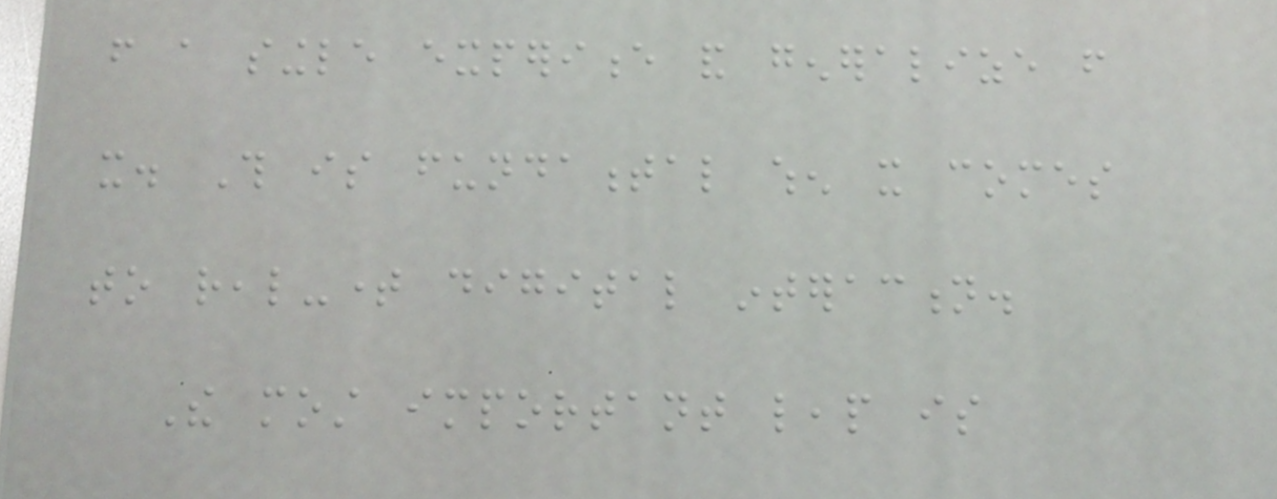from a single experience and generalize from
it. This is fundamental when it comes
to real-time digital interaction.
The most important leap is
